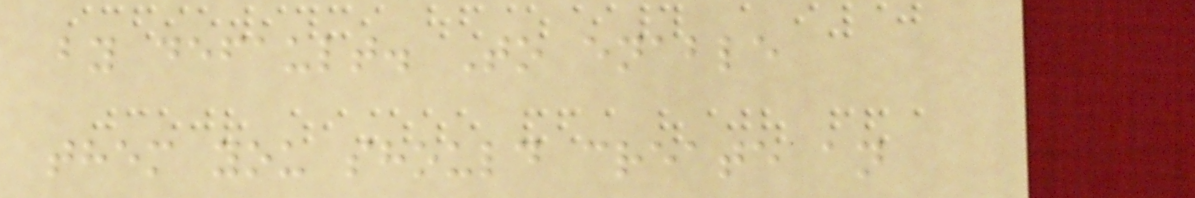by default. To enable
them you should create an
